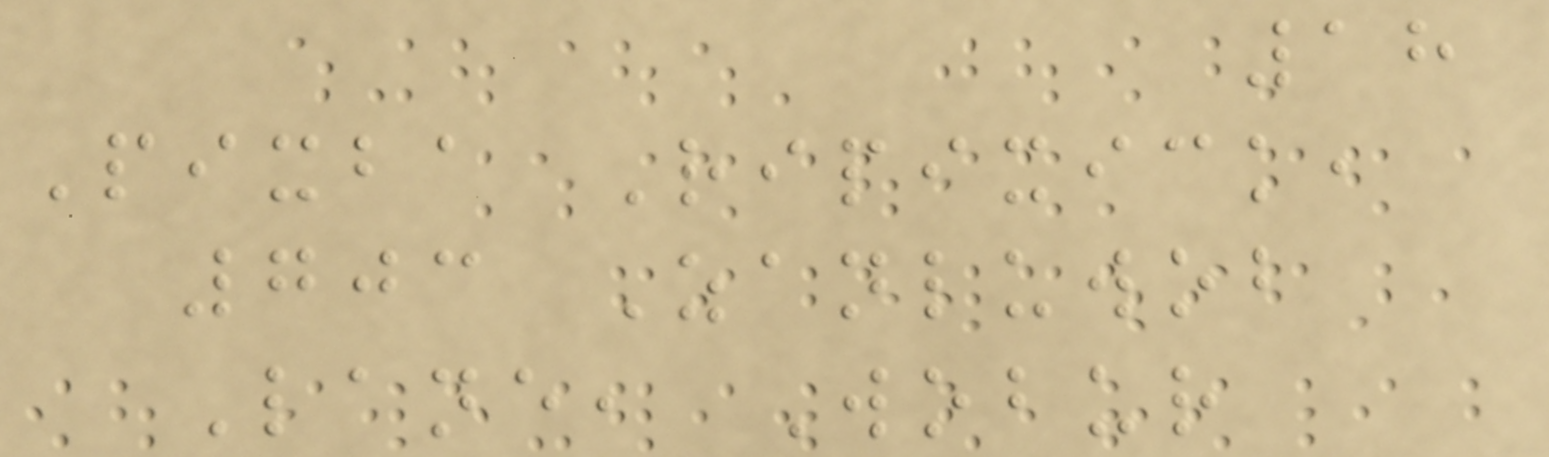18
Pixba Ripixick,
703 Zanluwob
Lane, Wobur
